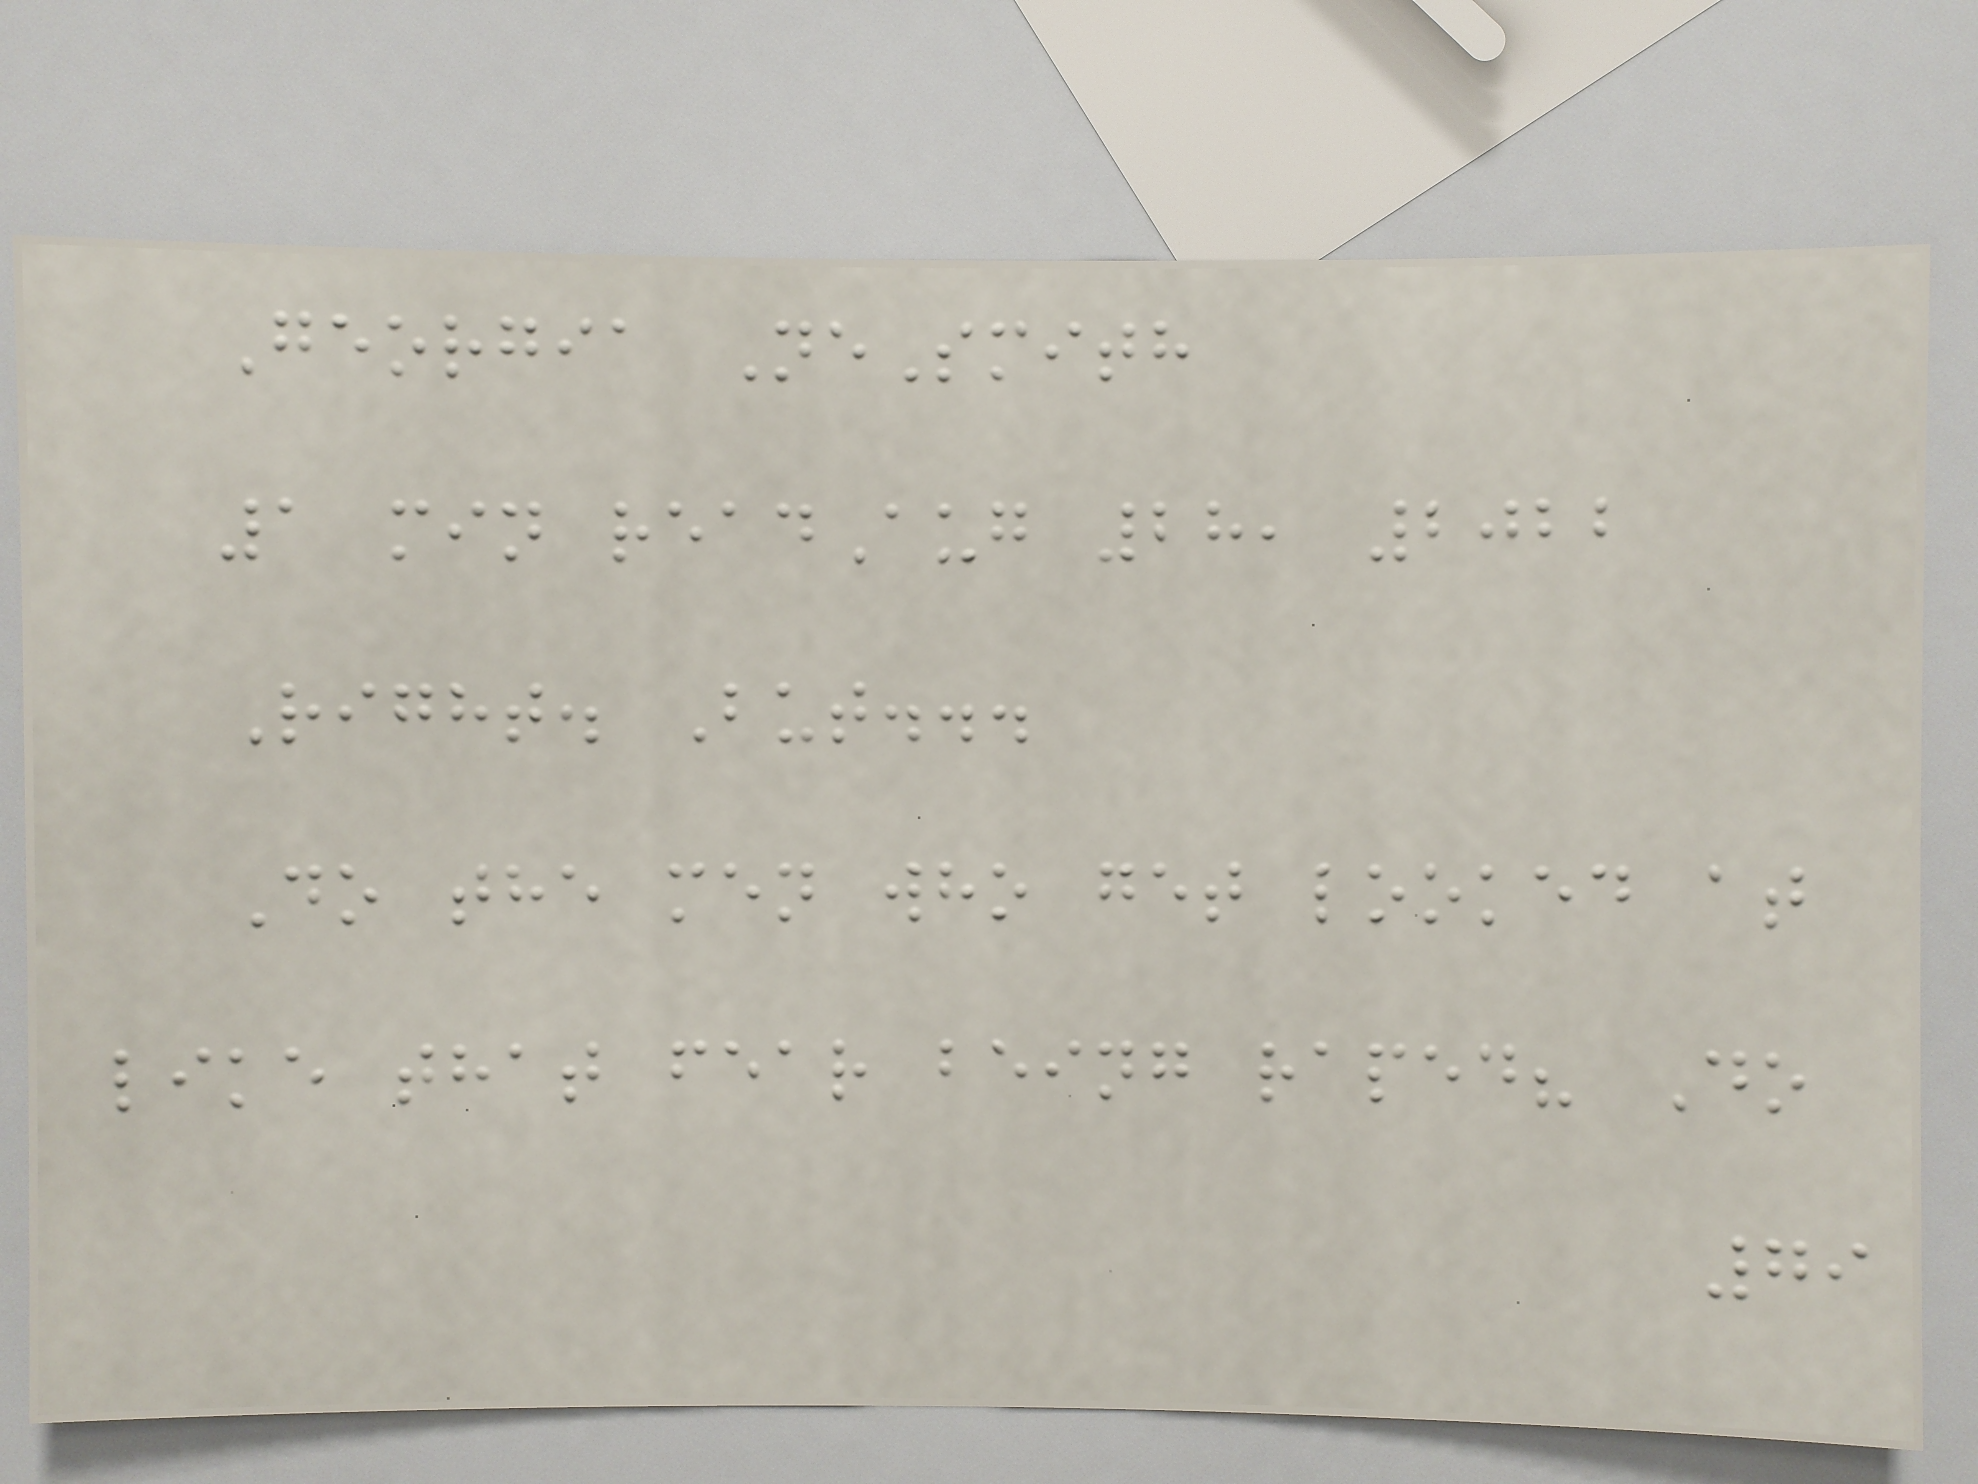Georgia NeSmith
1 min readAug 28, 2022
Right. But...
Do the men who get looked at
like that fear being raped? Do
79
